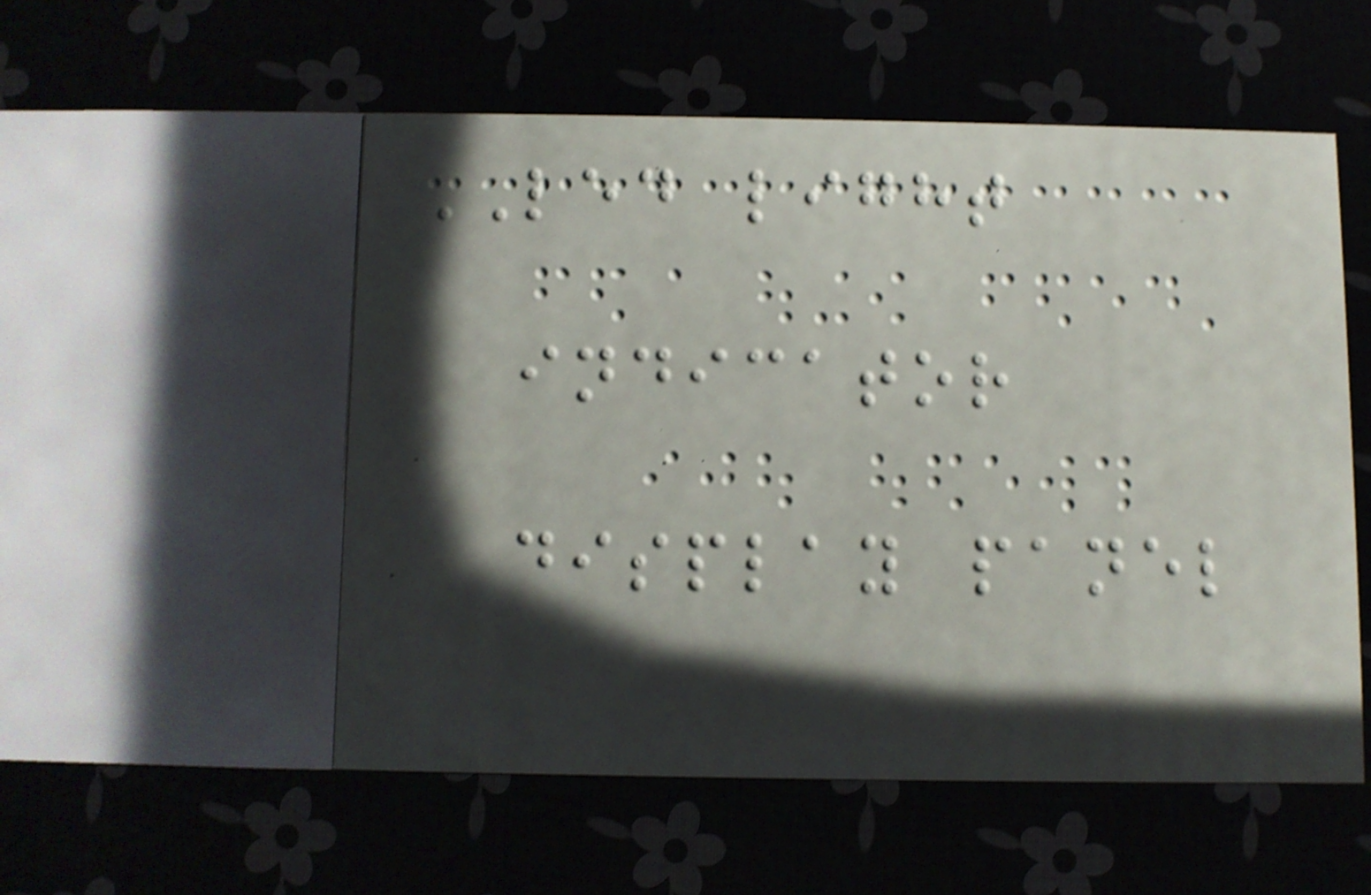LED light
indicator
display panel
